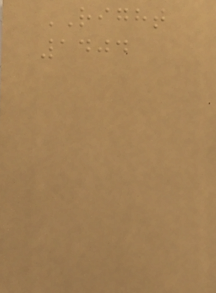RIGHT
1404
